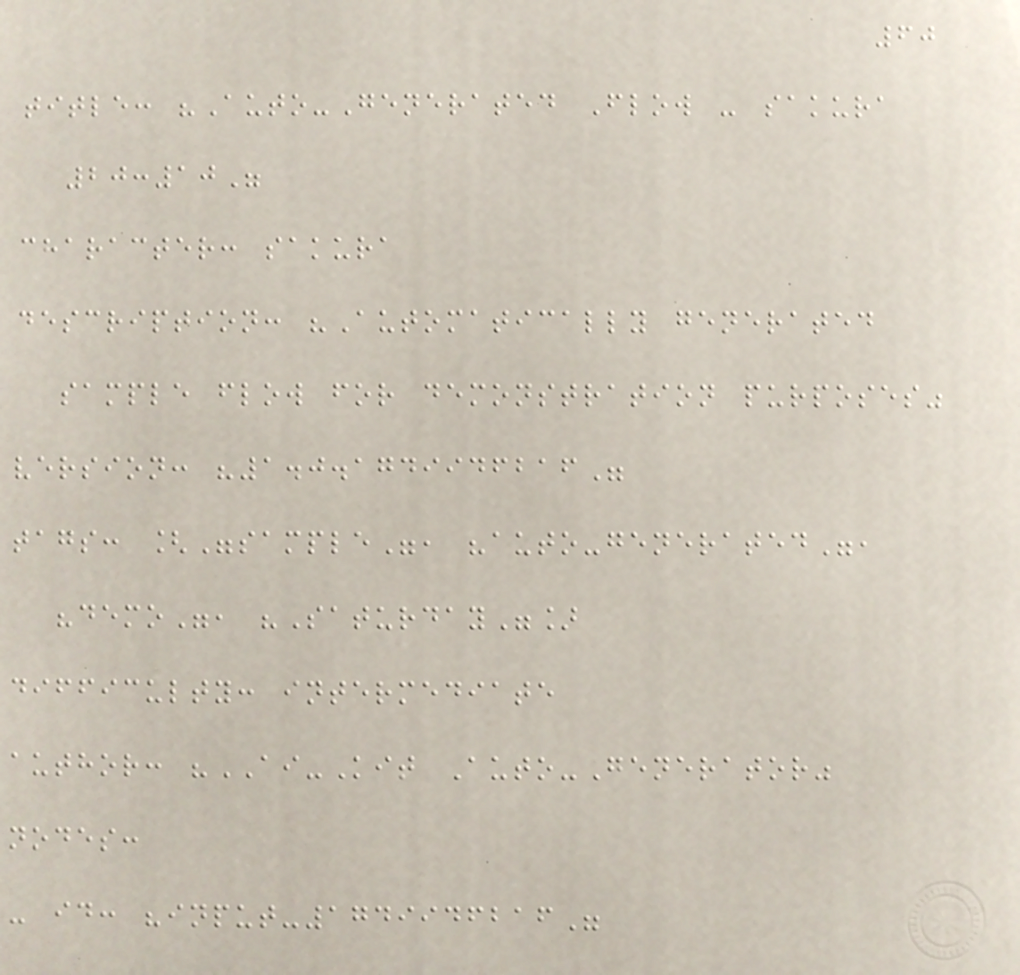60
title: "Auto-Generated Flow - sakura
20:10"
character: sakura
description: "Automatically generated
sample flow for demonstration purposes"
version: "1.0.1749946216"
tags: ["sample", "auto-generated",
"demo", "Saturday"]
difficulty: intermediate
author: "AI-Kit Auto-Generator"
nodes:
- id: "input-1749946216"
